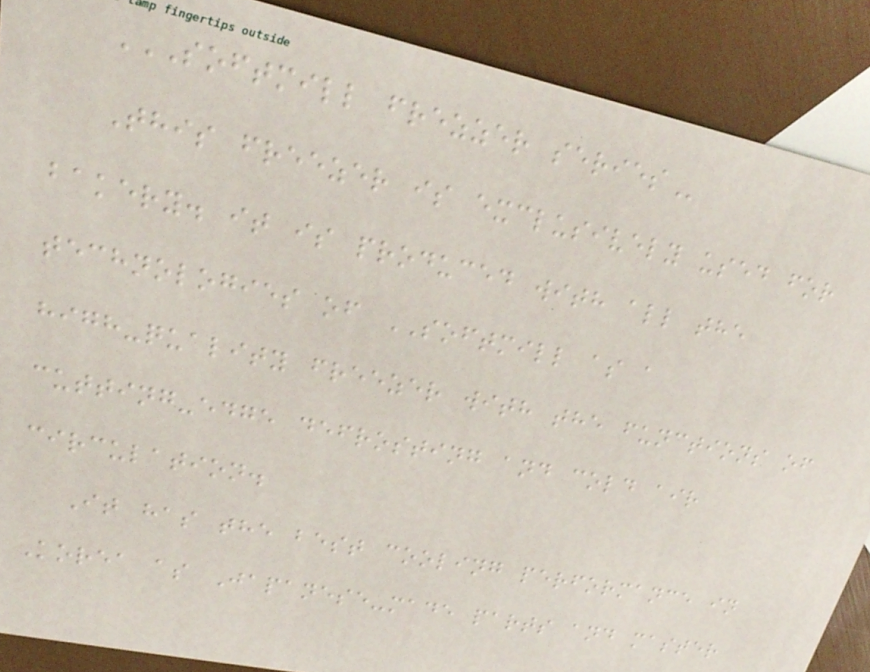SOFTMILL FREZZER SERIES
This freezer is exclusively used for
bakery. it is produced with all the
technologies of SOFTMILL as a
high-quality freezer with the functions of
cutting-edge defrosting and cold air
circulation.
It has the best cooling performance in
Korea as Japanese-made parts and master
